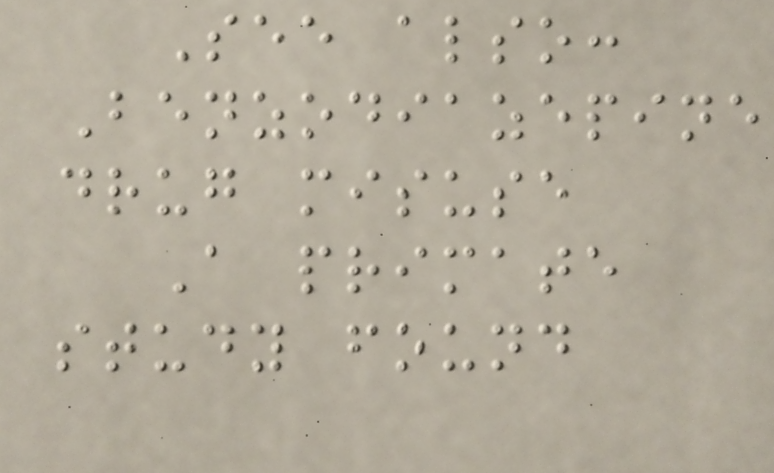See also:
Benzodiazepine
drug misuse
A primate
study found
